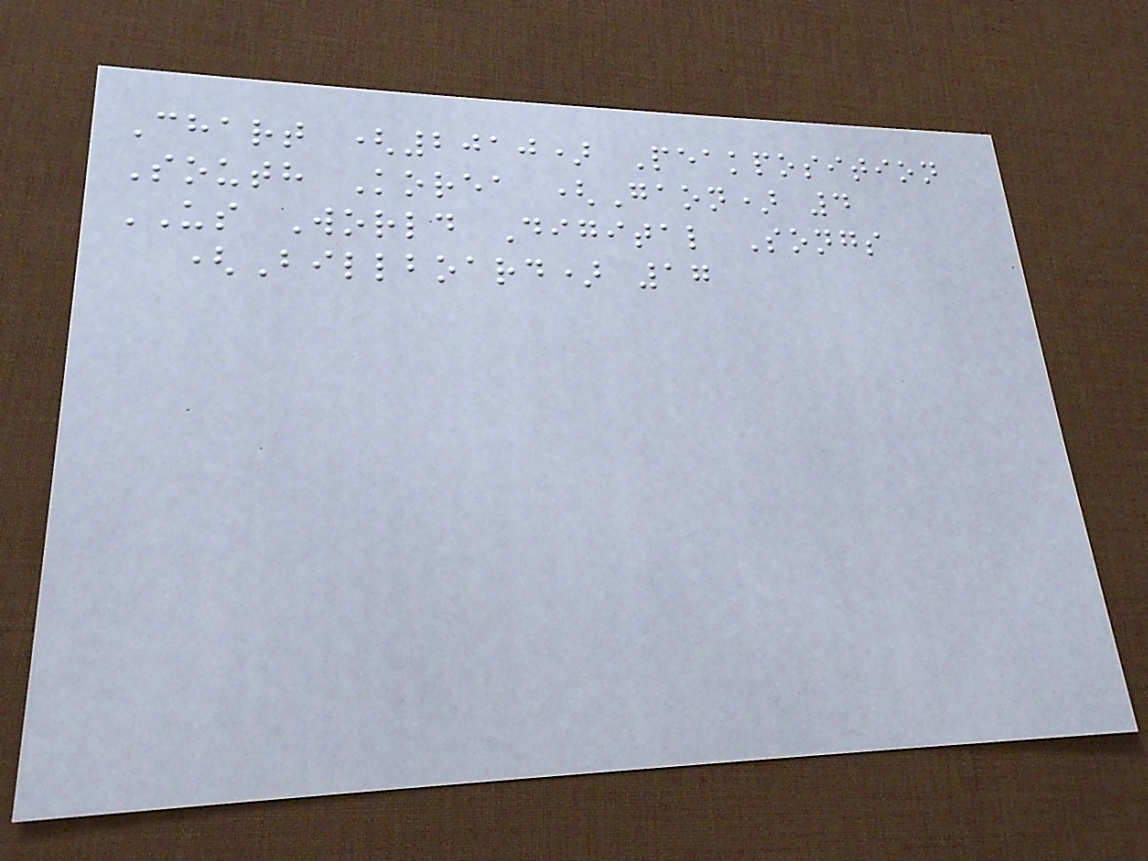Chart (2010) Peakposition
South Korea (Gaon) 4
US World Digital Songs
(Billboard) 17
